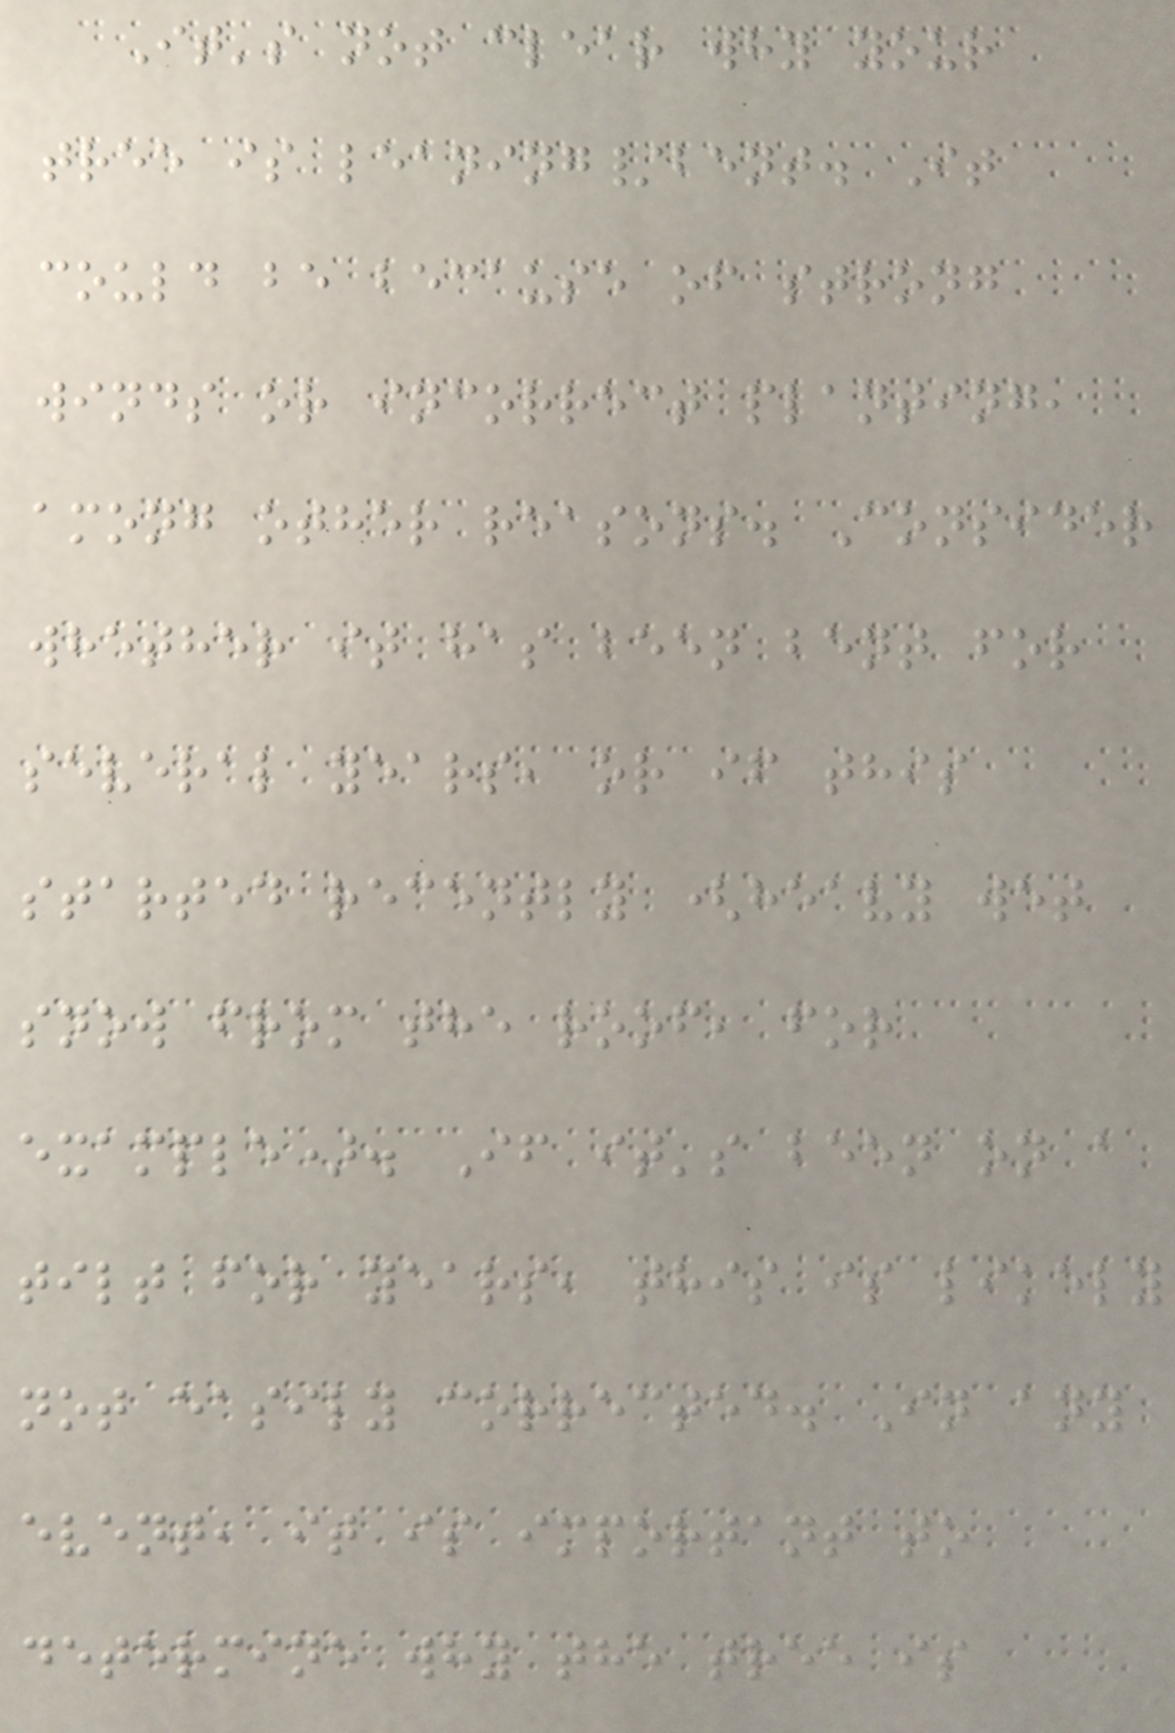It's not clear why your
tree is leaning/bent. It
could be because of strong
winds or incorrect planting,
among other reasons. Consider
whether it has been bent for
several years, or if this
started recently (heavy wet
snow from the roof, for
example). If it's been on a
tilt for years, this is likely
not easily corrected. In any
event, it is important to
determine why the tree is
